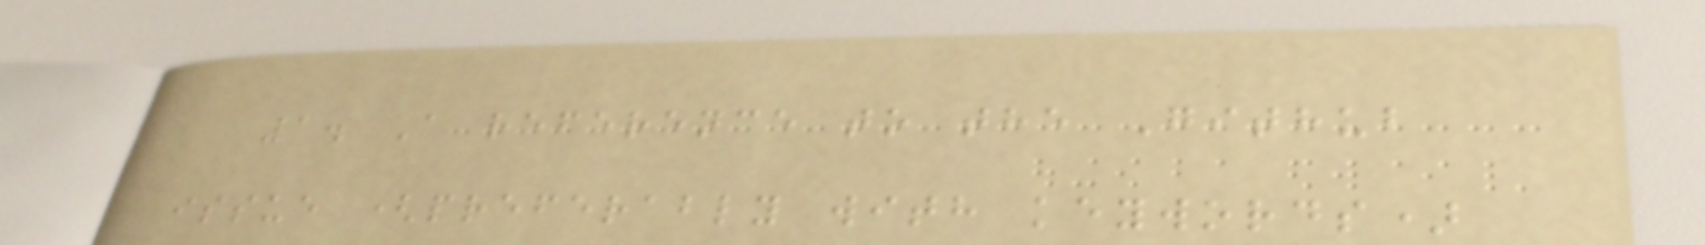1. A reference to the Github
issue (preferably with keywords)
